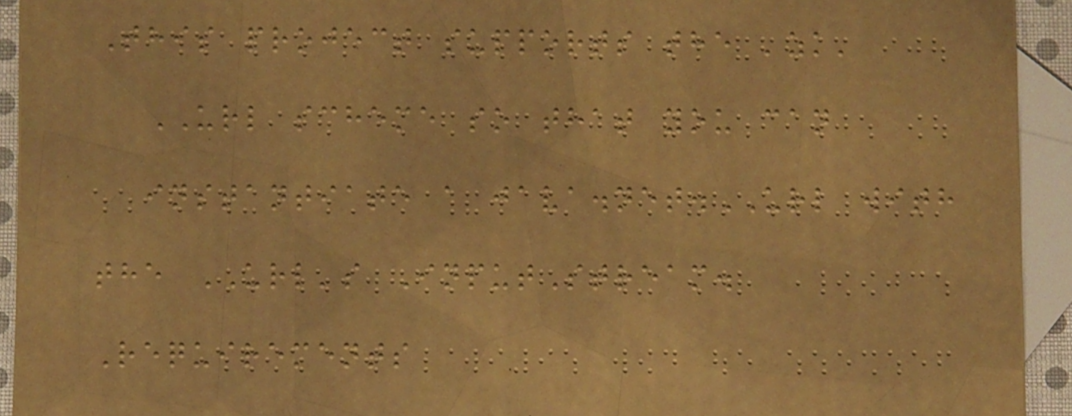This project supports the 'zk'
URL scheme so that you can
instantiate a java.net.URL with
the URL's InputStream.
Requirements
